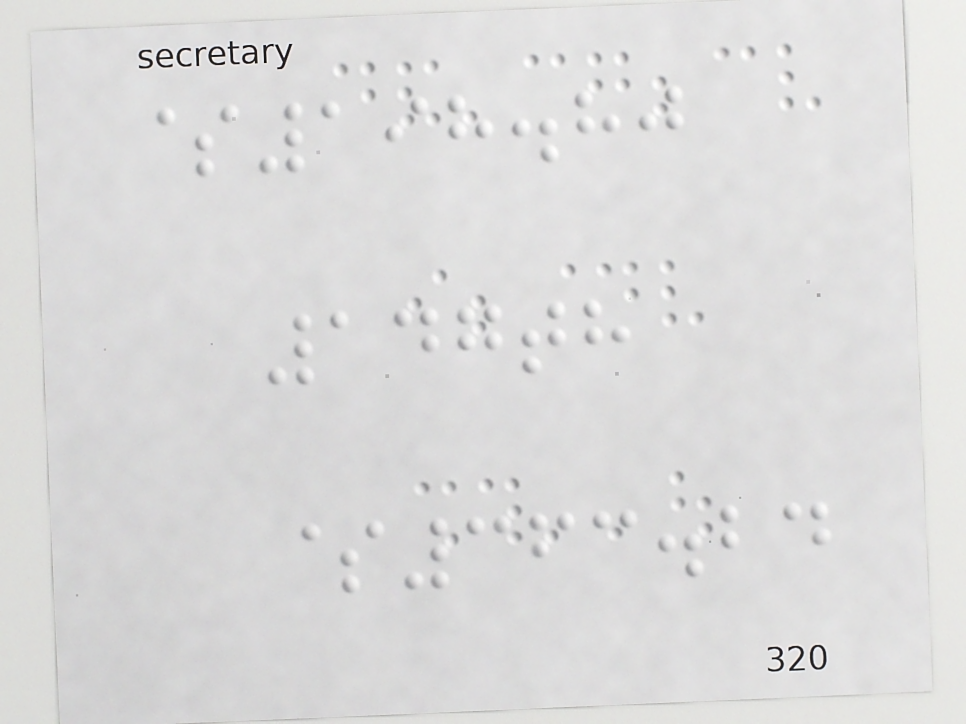$198.80
147th
$363.24
